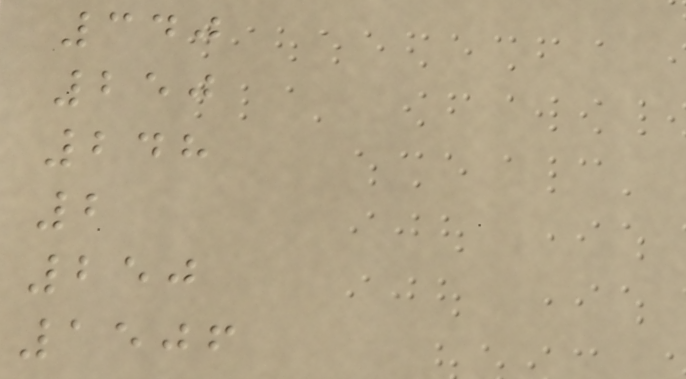340
250
248
2
250
1506
